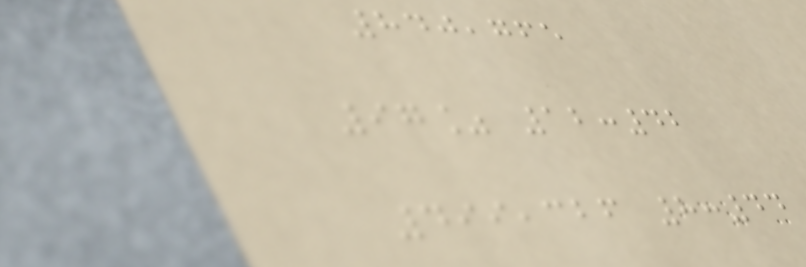840,765
97% 12:42
499,326 8:44
